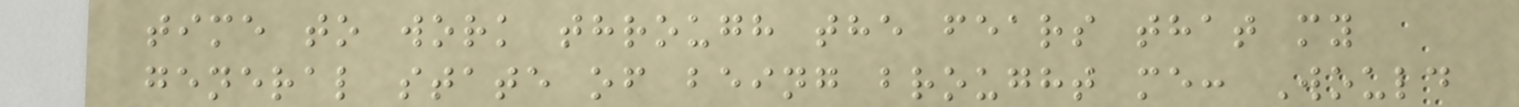time to work through the fears that my
general state of being brought me: Would
